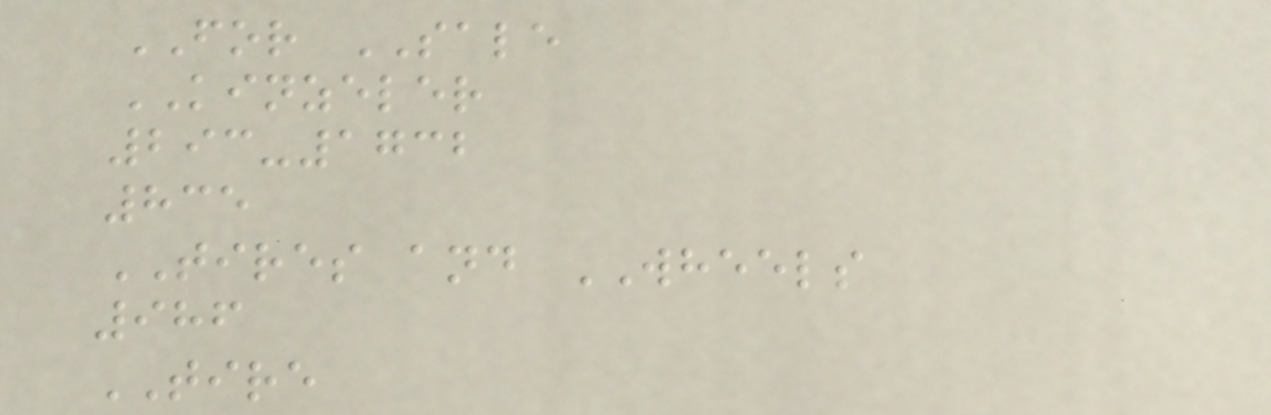FOR SALE
KINZELER
293-1732
835
TIRES and WHEELS
986
TIRE
